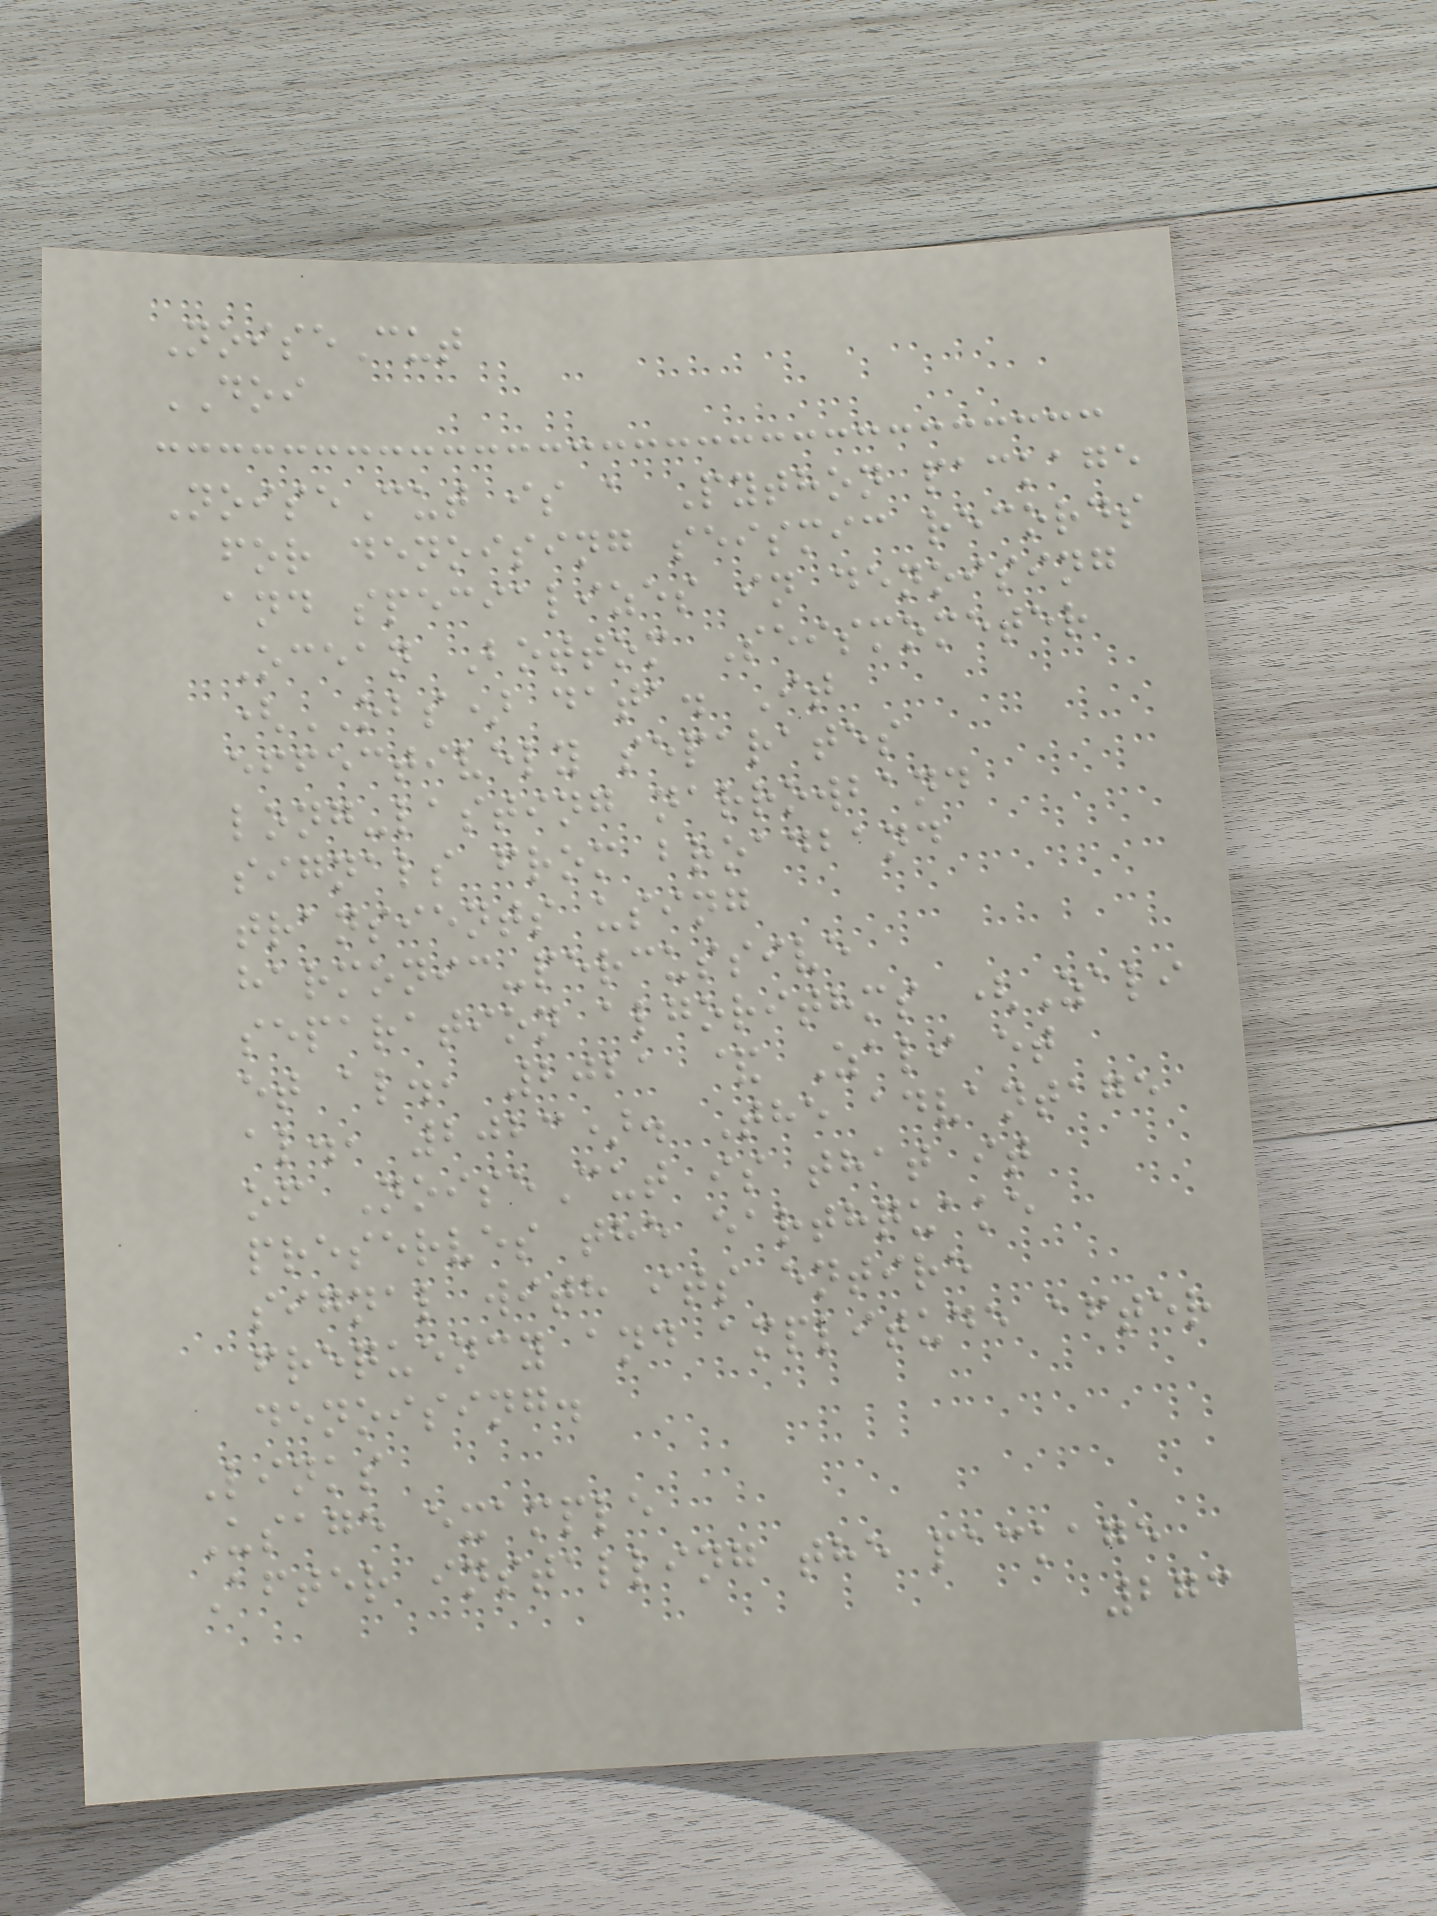NoiseCut
DOI
NoiseCut is a Python package
for denoising seismic records
and specializes in denoising
Ocean Bottom Seismometer
(OBS) data. It
effectively separates
long-lasting narrowband
signals from broadband
transients using
harmonic-percussive
separation algorithms (Zali
et al., 2021 & Zali et
al., 2023). The advantage
of NoiseCut is that it
preserves the earthquake
signal with its entire
frequency and amplitude after
denoising.
Links
Usage example
After installing the package
273
